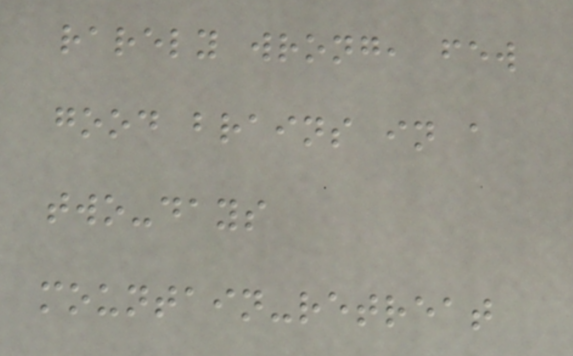rarely wrong, few
good brains in a
two-days
mountain-retreat
